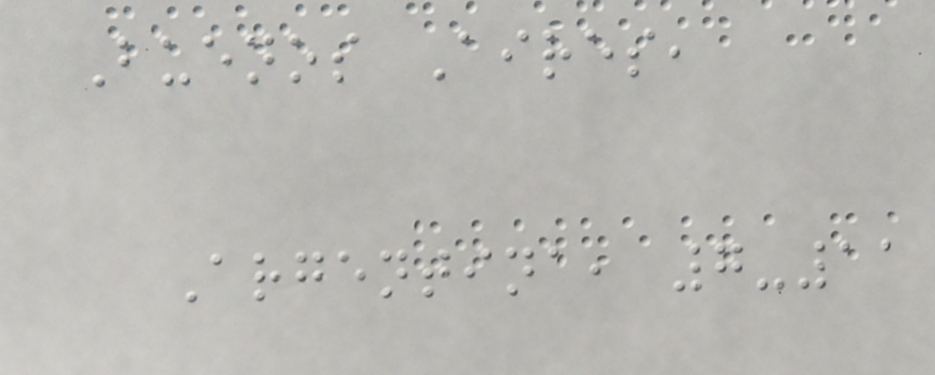Buenos Aires,
Argentina, 7-11
